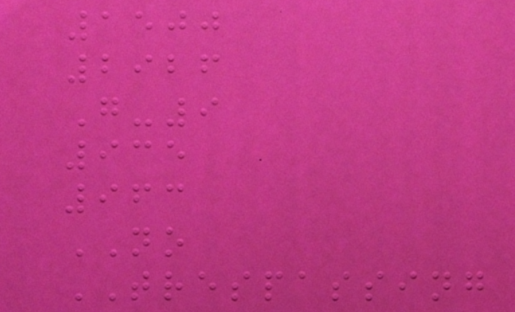1500
2926
G-9
935
963
NO
TRESPASSING
